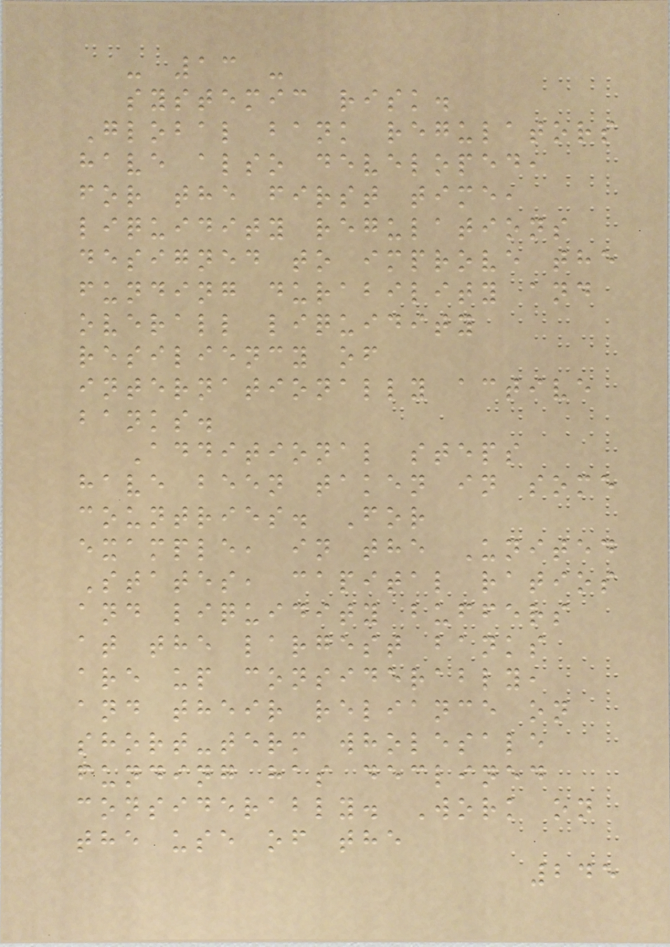- 13 -
systemic risk.
Global bank regulators
have also developed,
for the first time,
liquidity regulations
designed to improve the
funding durability and
overall liquidity
resiliency of
internationally active
banks.
Additional steps
have been taken in some
countries. For
example, in the United
States, capital ratios
and liquidity buffers
at the largest banks
are up considerably,
and their reliance on
short-term wholesale
funding has declined
considerably. Work on
the use of the
245
